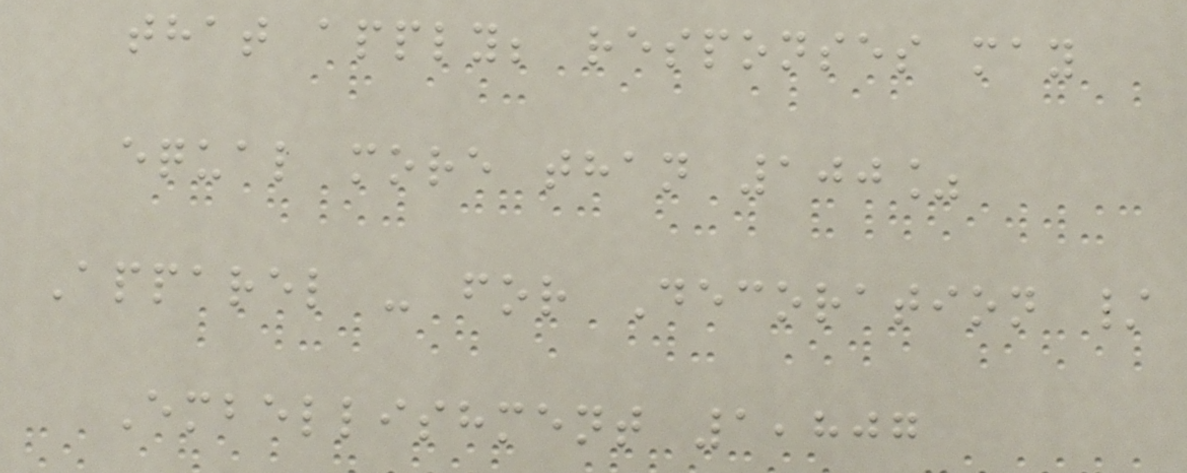that apply; responses may
equal more than 100%
Apparel - for Decoration /
Embellishment 1,807
